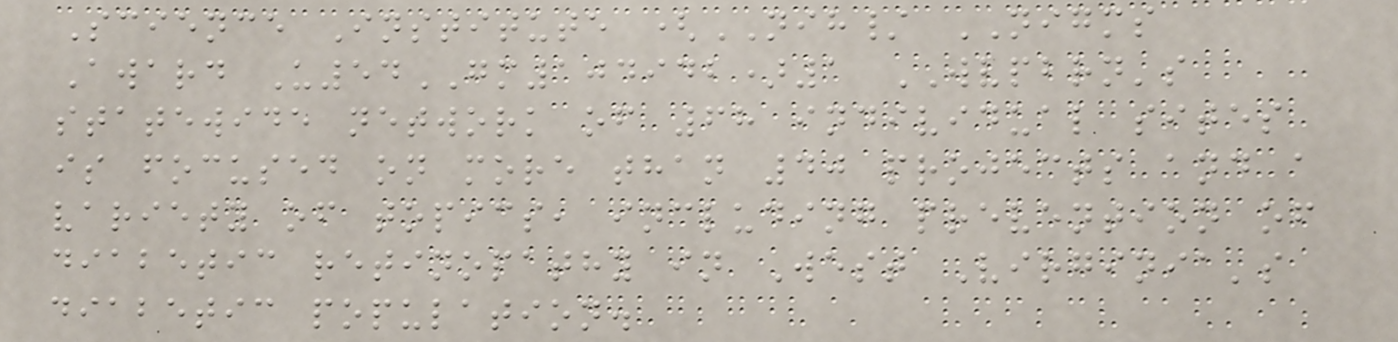Science Institute (NIH/ NIGMS
Award U54GM104942)1 WVPBRN's
statewide network of 68 individual sites
is focused on more than 40 projects and a
variety of topics, including prevention of
diabetic retinopathy in West Virginia's
diabetic population.
